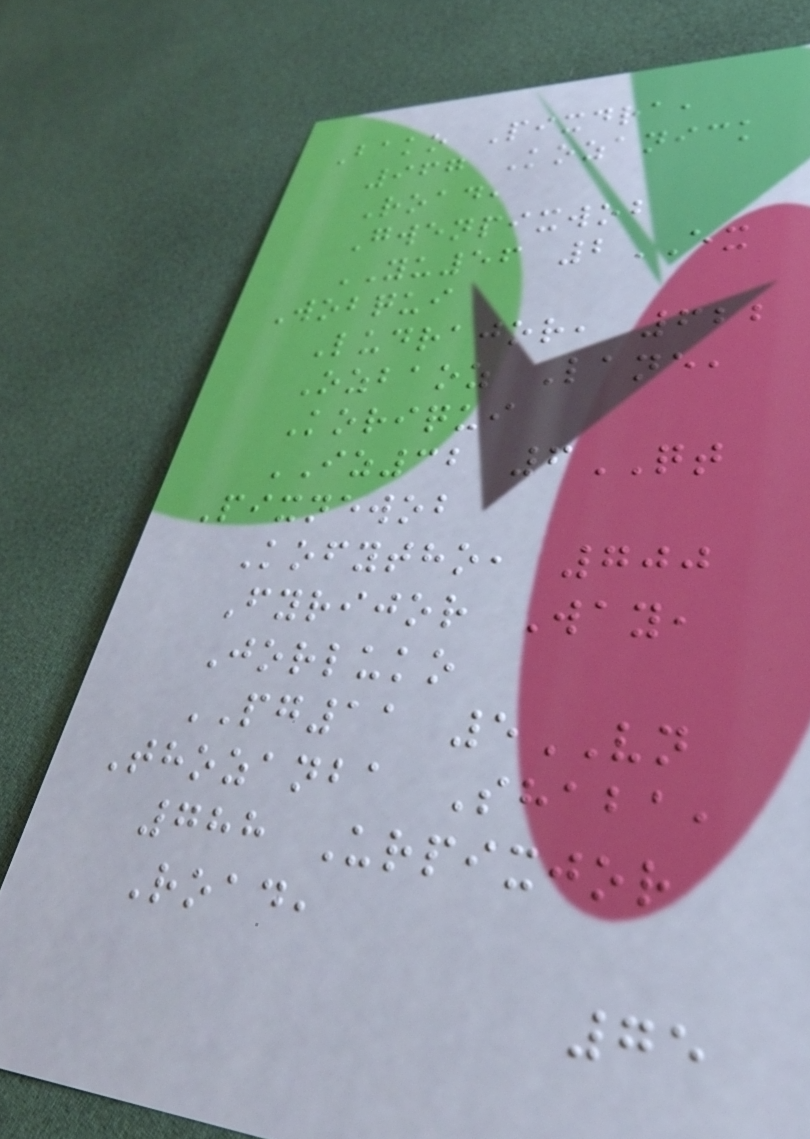Bako Pixdra,
967 Kozanick
Road,
Gwenpixwob
YU56 2EX
Wobqui
Ludrajor, 622
Ozbaoz Lane,
Koriqui
IZ32 6QT
Pixnewob
Kofytho, 700
Fyrijor Way,
Jorluko
PG11 5VN
Thozanba Shaba,
788 Urpixjor
Road,
75
